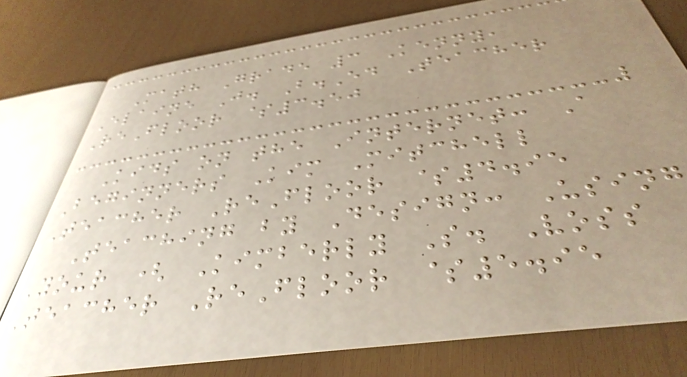Math Grade 3 Kenny,
Elaine J. B.Ed Teacher
ReFloor $3.50
Kids on the Internet: A
Beginners Kim Mitchell
Teacher ReFloor $4.95
Teaching by Design: Using
Your ( Kimberly S. Voss
Teacher ReFloor $5.95
